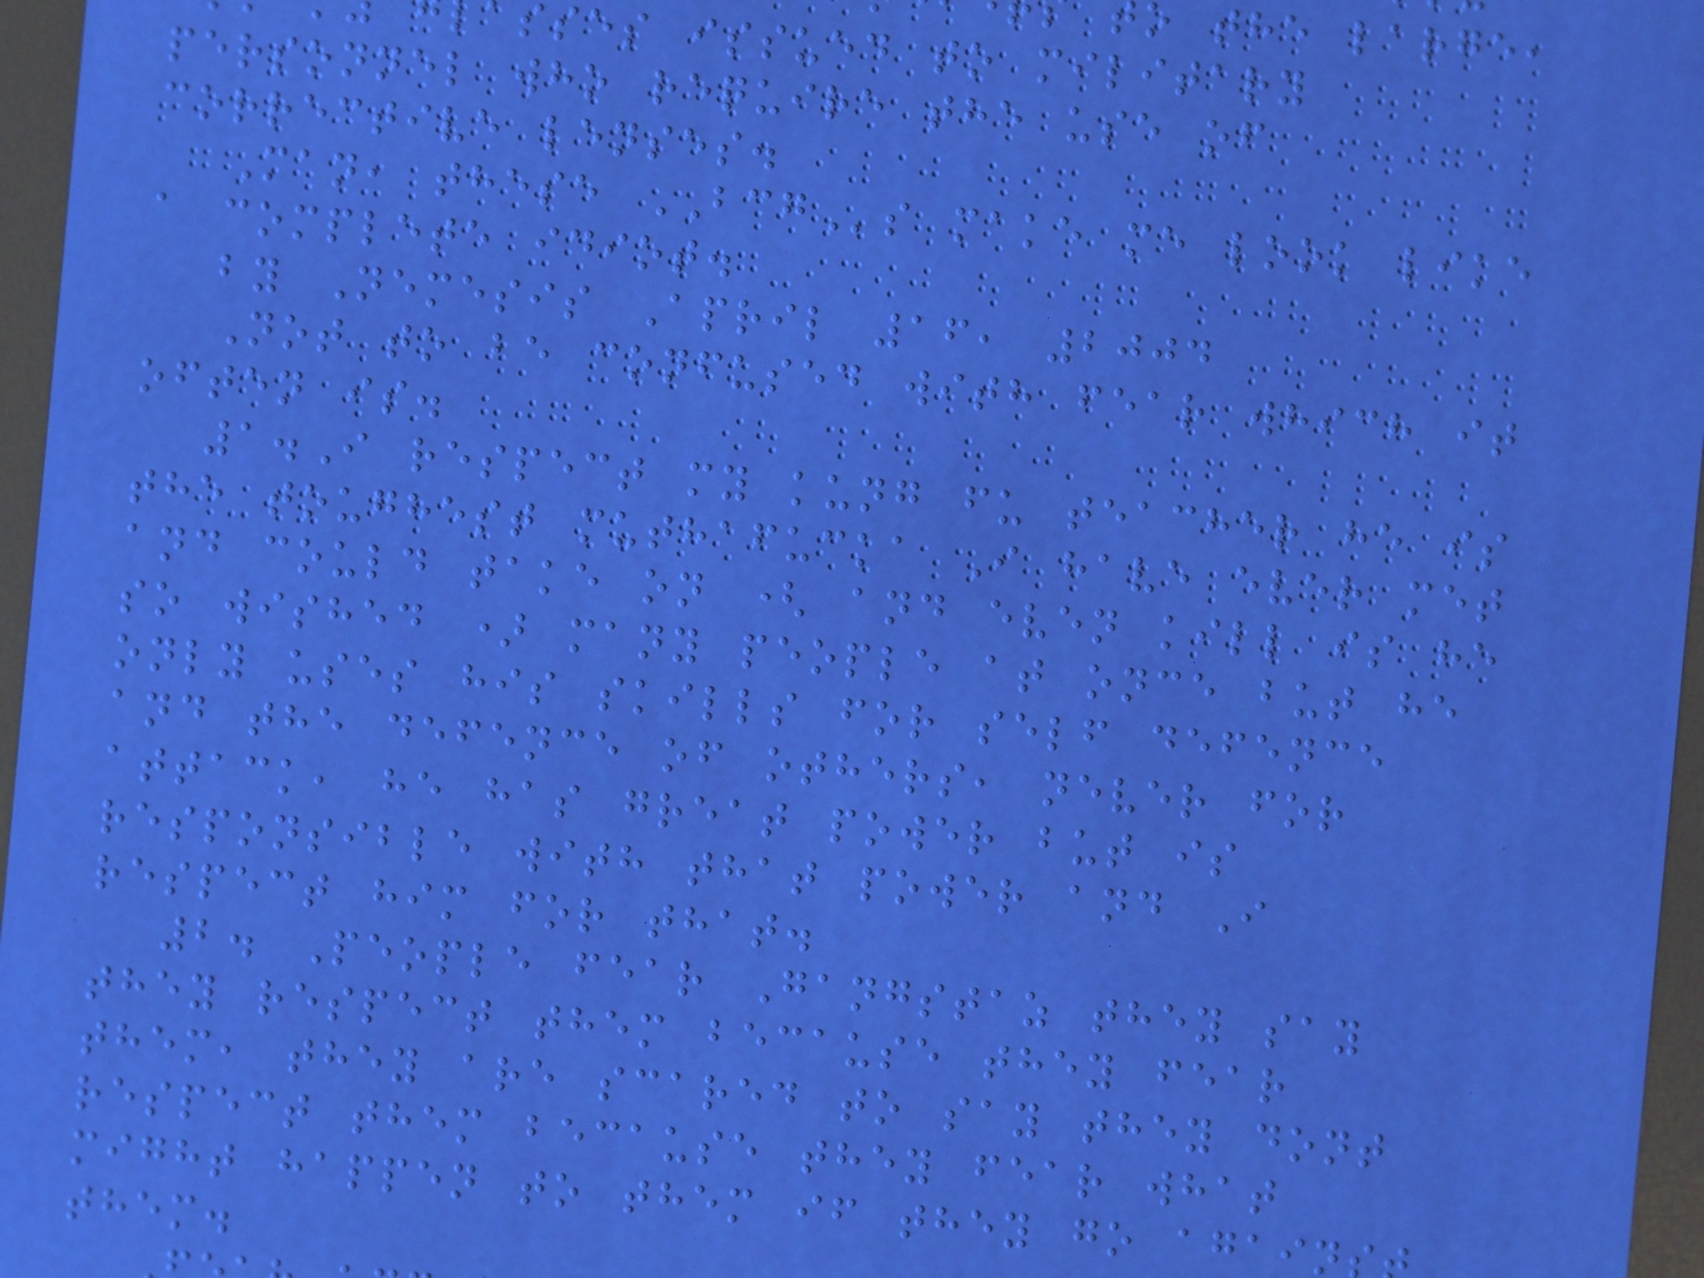o the large,
sses issued to military
personnel who require the use of
corrective lenses.
Man, these BCGs make me look like
a complete idiot.
by Nemesis April 16, 2004
Not to be confused with fear which it
often is.
1.I respect my kung fu teacher he is
the toughest muthafucka I have ever met
and could take on ( and even kill is he
so wished ) many people at once but he
only uses his skills for self defence
and the defence of others, never for
attack, he has great power but is
responsible with that power and I
respect him for that.
2. People fear Gangstaz they say
they respect them because they fear
them, they are scared to say they dont
respect them because they fear what
might happen to them if they go again
them.
